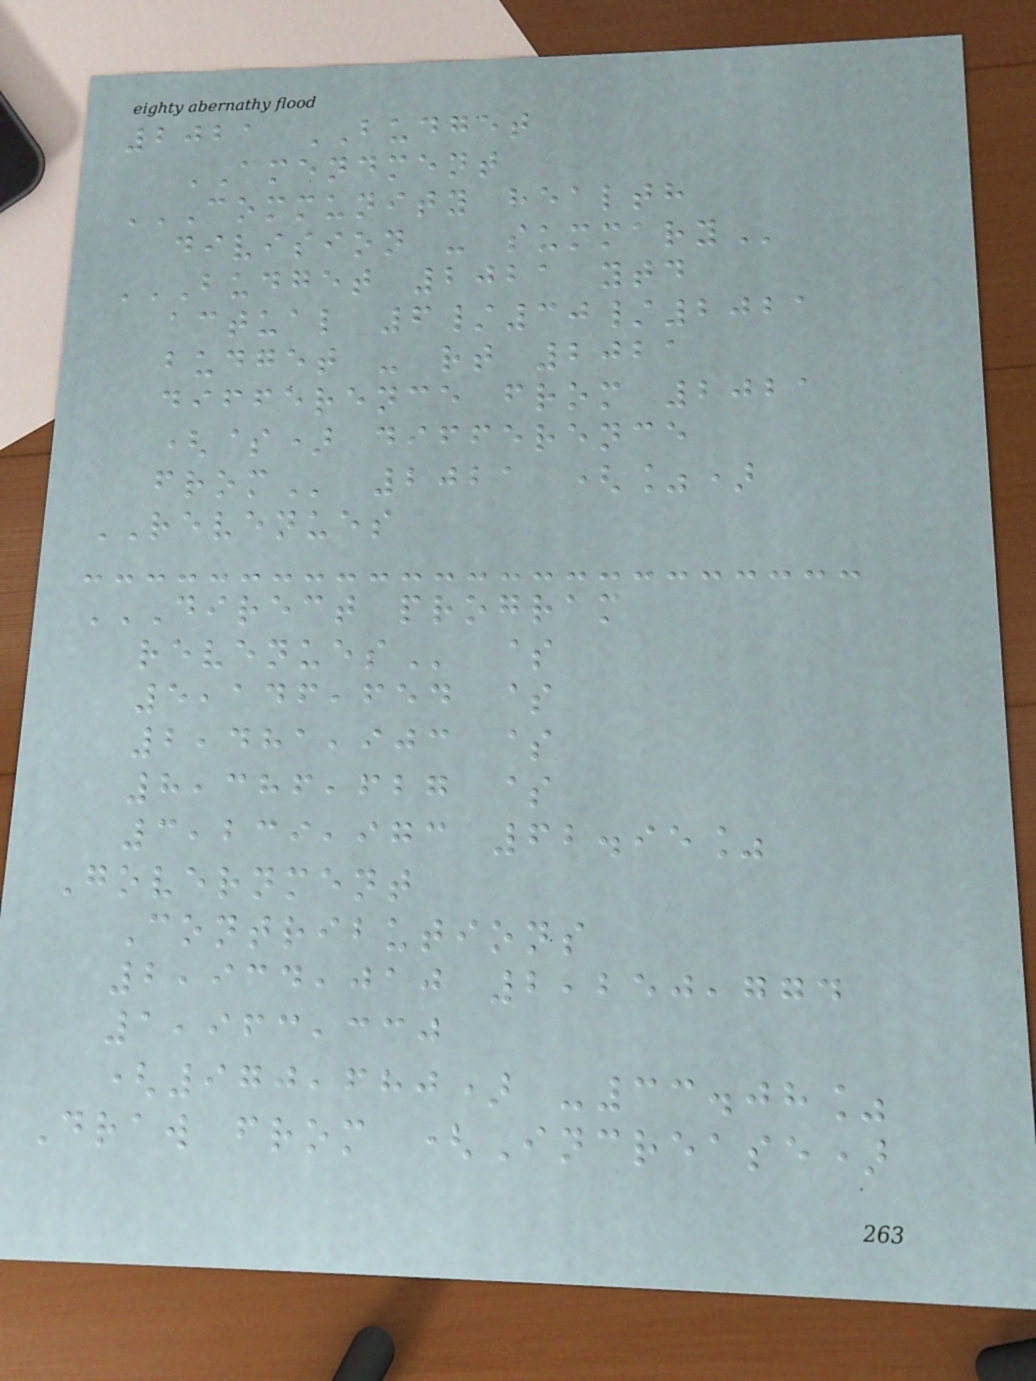2021 BUDGET
AMENDMENT
COMMUNITY HEALTH
DIVISION - SUMMARY
BUDGET 2021 YTD
ACTUAL 6/30/2021
BUDGET - RT 2021
DIFFERENCE FROM 2021
($) DIFFERENCE
FROM 2021 (%)
REVENUES
DIRECT PROGRAM
REVENUES $
5,146,654 $
2,481,903 $
8,386,627 $
3,239,973 62.95%
Government
Contributions
2,934,010 2,250,774
1,963,330
(970,680) -33.08%
Draw from (Increase)
